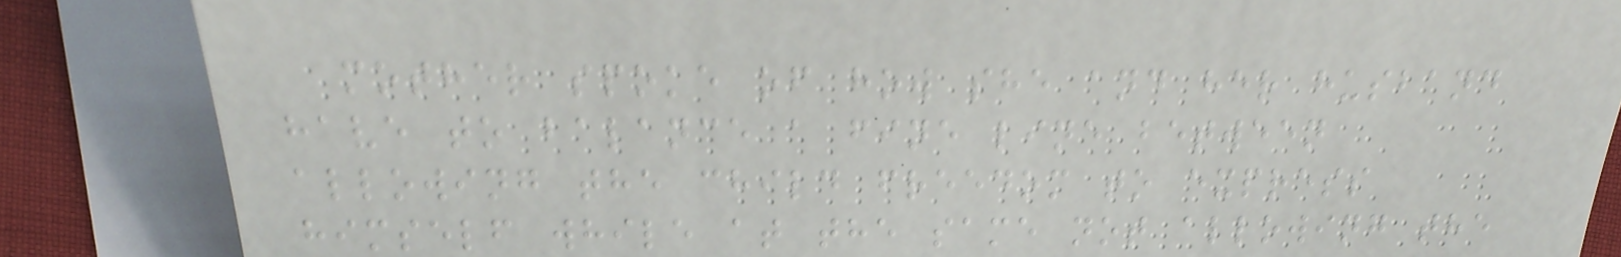mother spoke of how she and her husband
have to balance a fine line between
allowing the child freedom to express
himself while at the same not allowing the
